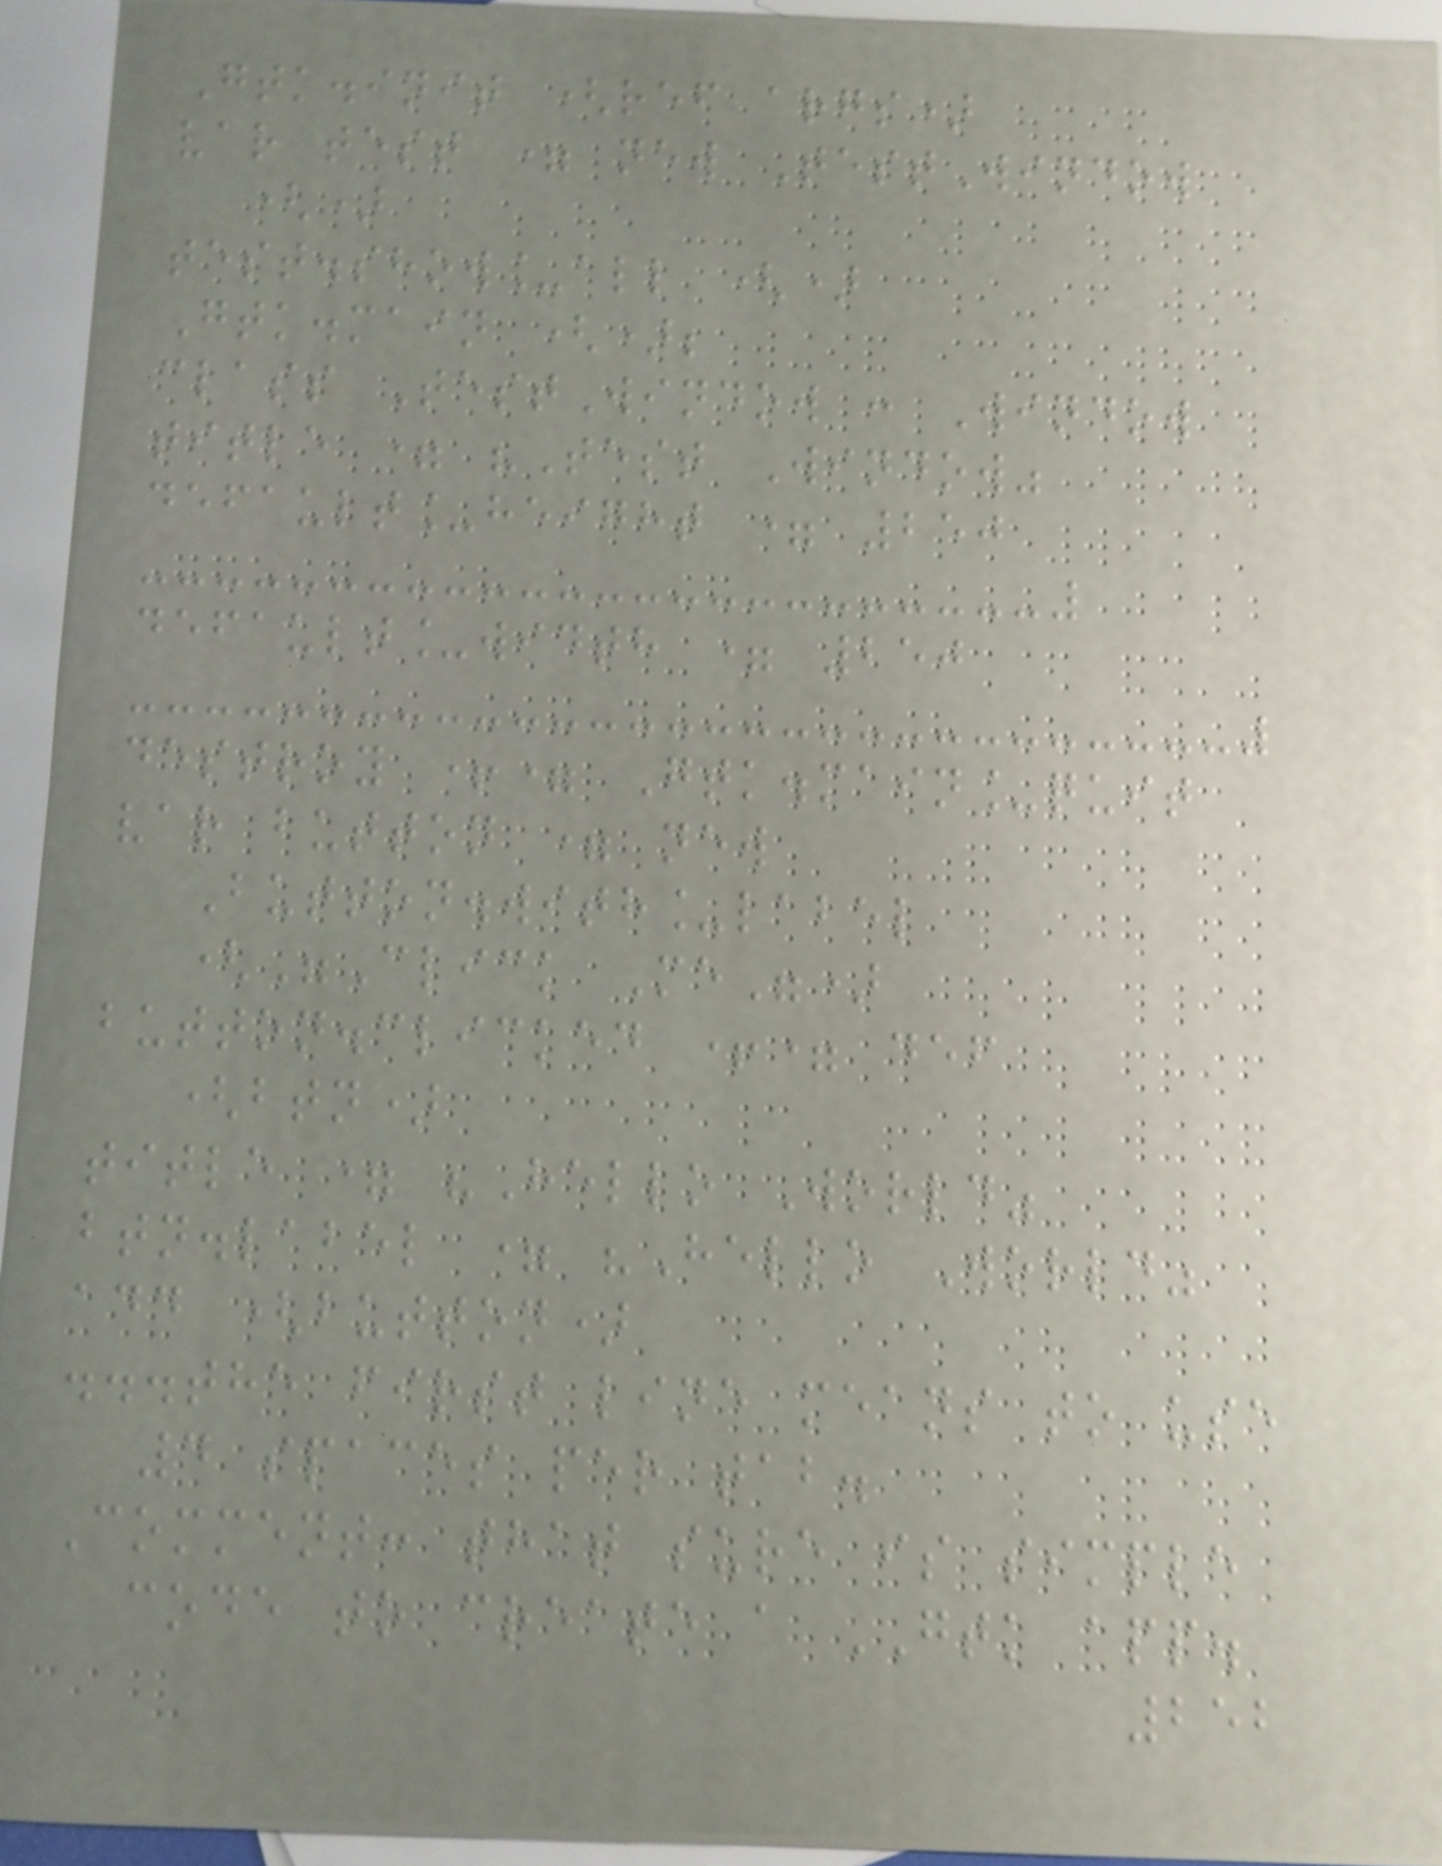Gtk.init (ref args)
var test = new TestWindow
()
test.show_all ()
Gtk.main ();
class TestWindow : Window
title = "Test Window"
default_height = 250
default_width = 250
destroy += Gtk.main_quit
var button = new
Button.with_label
("Click Me")
button.clicked += def
(btn)
title = "Hello World"
btn.label = "Hello World"
add (button)
...the first line means to use
4 spaces per tab.
Comment: that sure is simple
code to create a GTK app.
252
